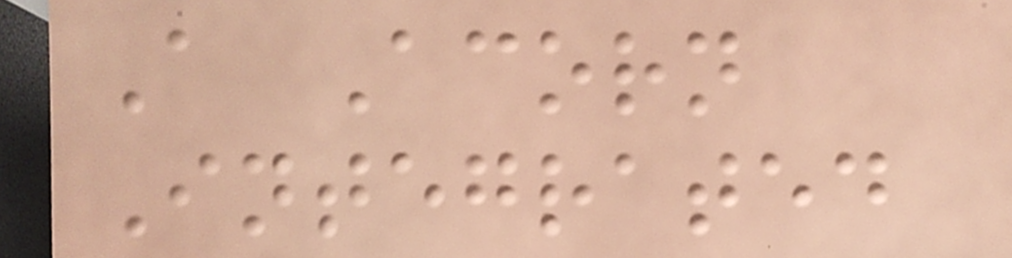A Acorn
Integrated
